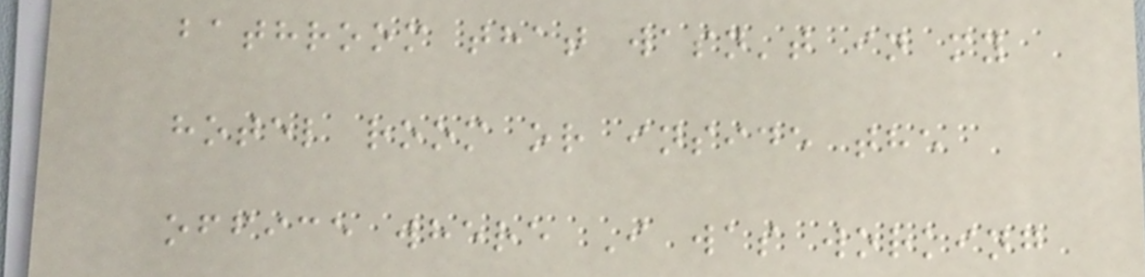bathroom that wasn't in my
hotel room or inside the
office where I was working
